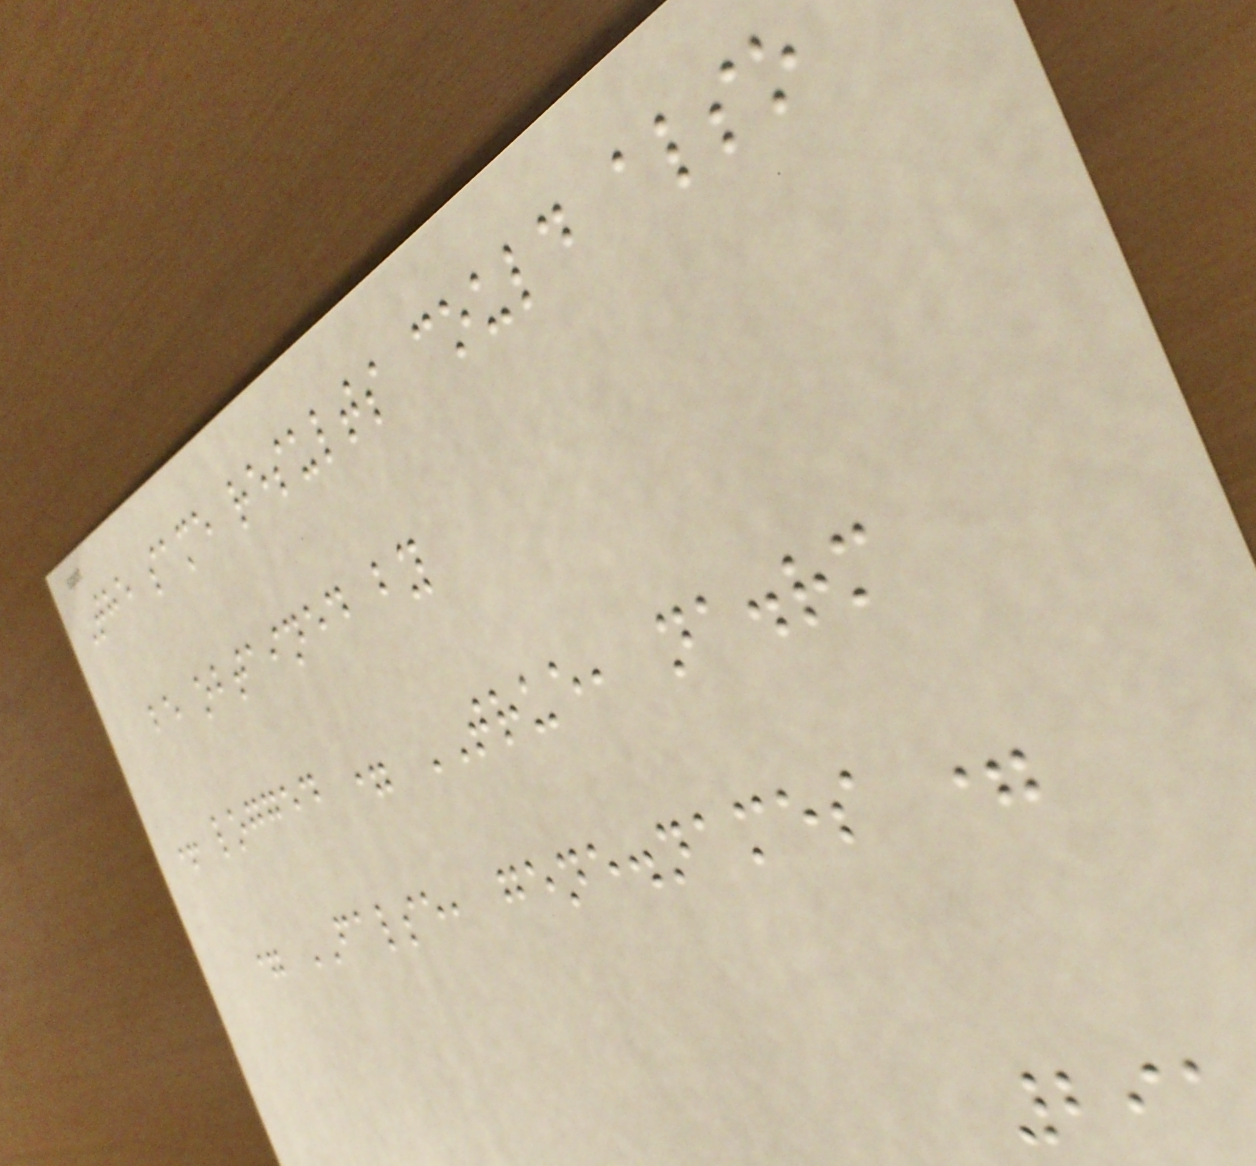The same results could also
be obtained by
+ logged = TRUE, na.rm
= FALSE, gene.names =
291
